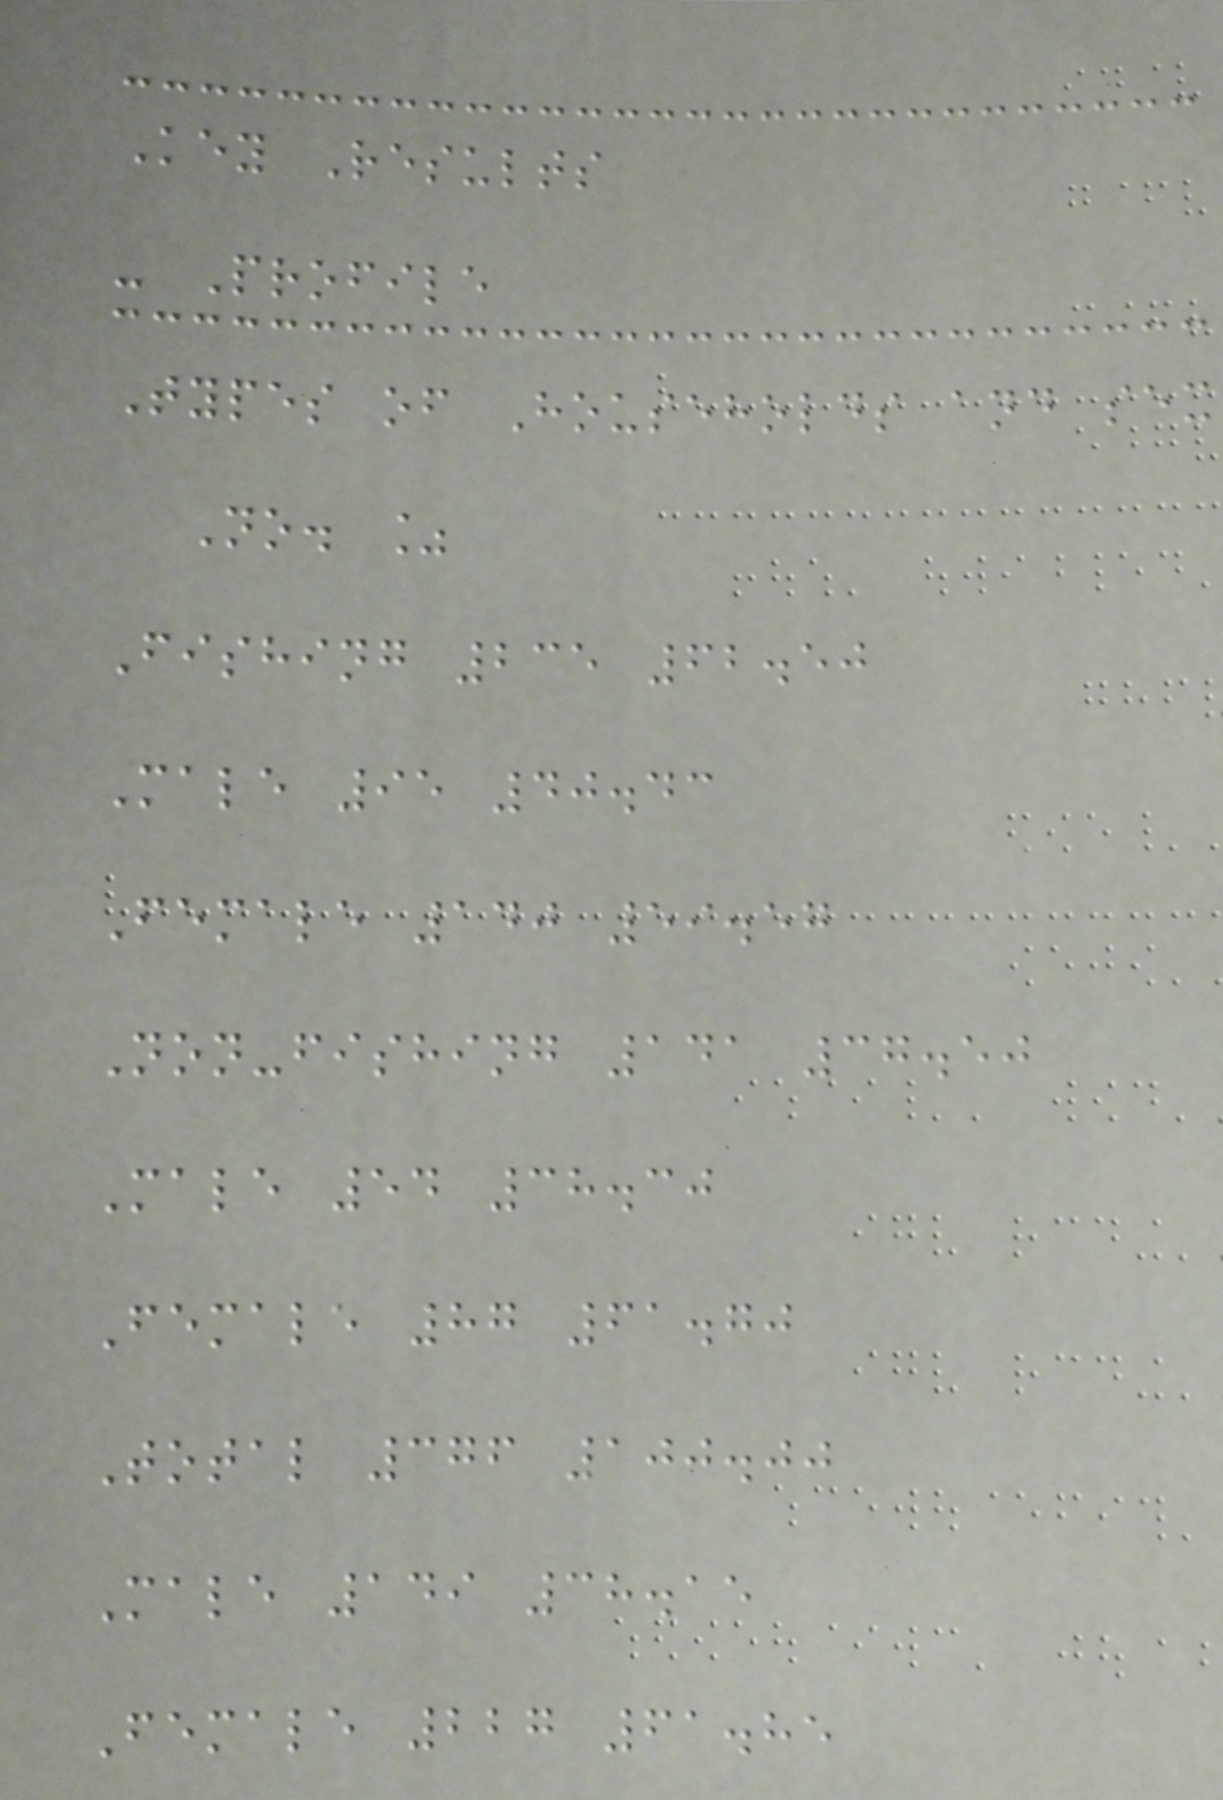Key Results
- Profile
Types of Households and sex
No. %
Fishing 235 62.50
Male 95 40.43
Female 140 59.57
Non-fishing 141 37.50
Male 54 38.30
Female 87 61.70
Total 376 100.00
Male 149 38.15
Female 227 61.85
